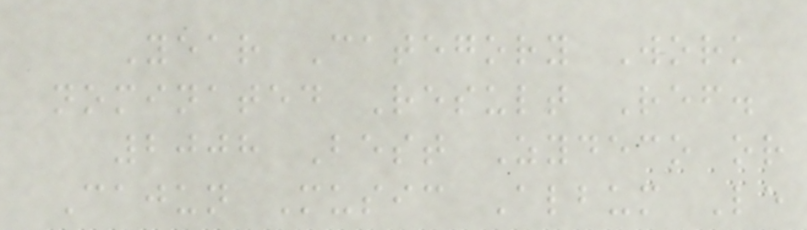Year Category Work
nominated Result Ref.
2008 Best Zydeco or
Cajun Music Album Le
